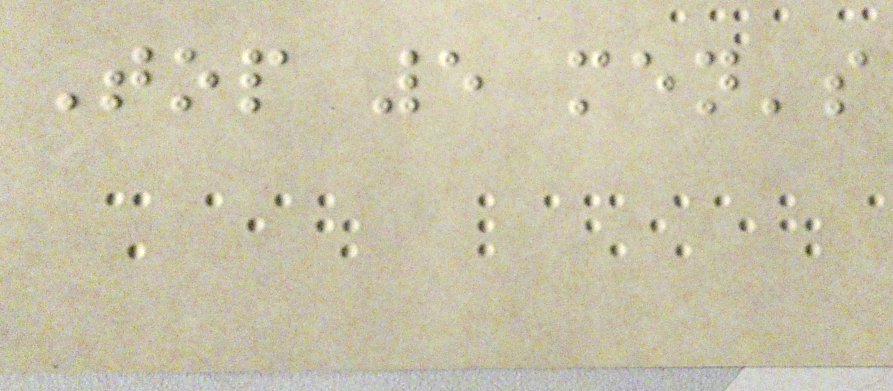Top 5 men's
